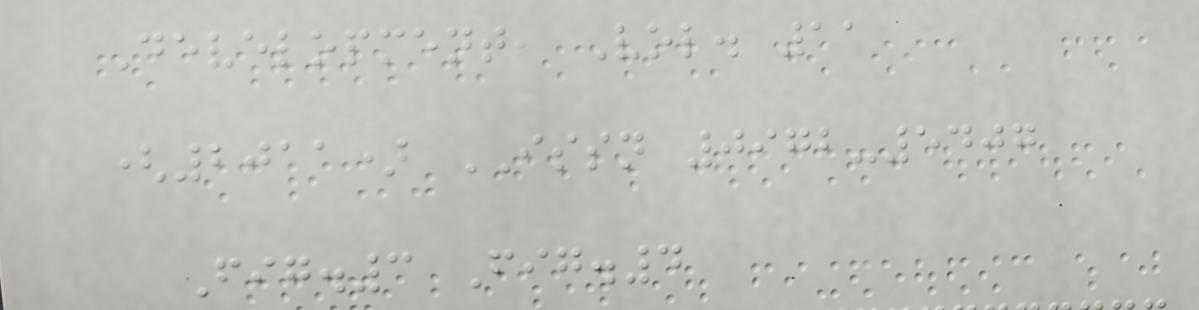Development, Vol. 11
(2011) ISSN 0972-5407
Fig.3 Fig.4
